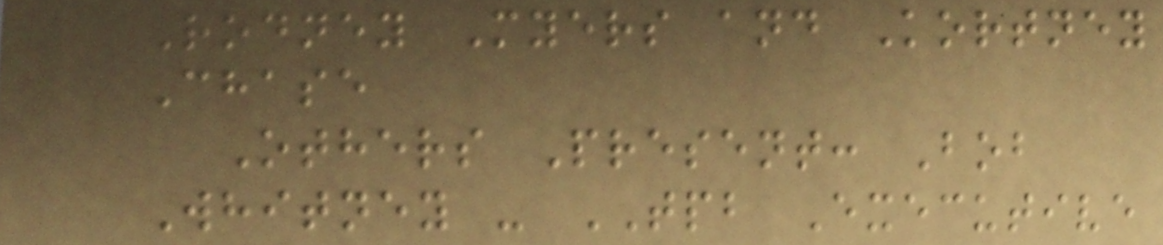Rodney Myers and Kortney
Chase
Others Present: Bob
Whitney - TPB Executive
